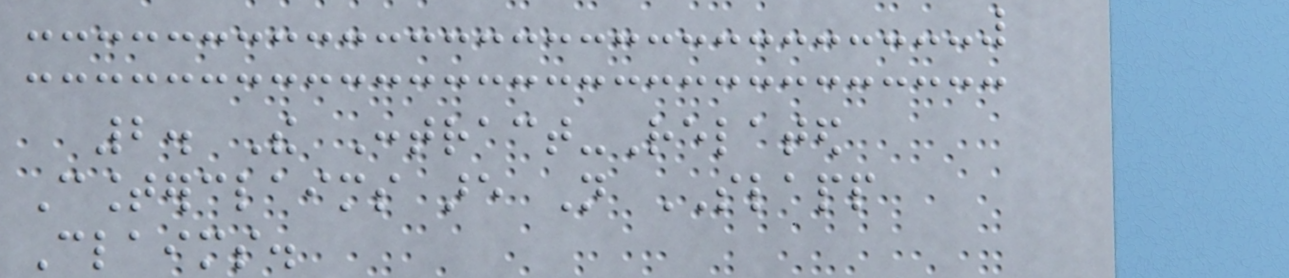2. The Contract-Related
Counterclaims are Not SLAPP
Claims.
